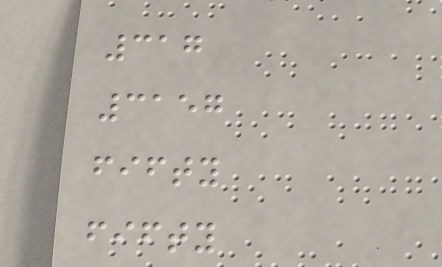317
3157
fifty
fifty
